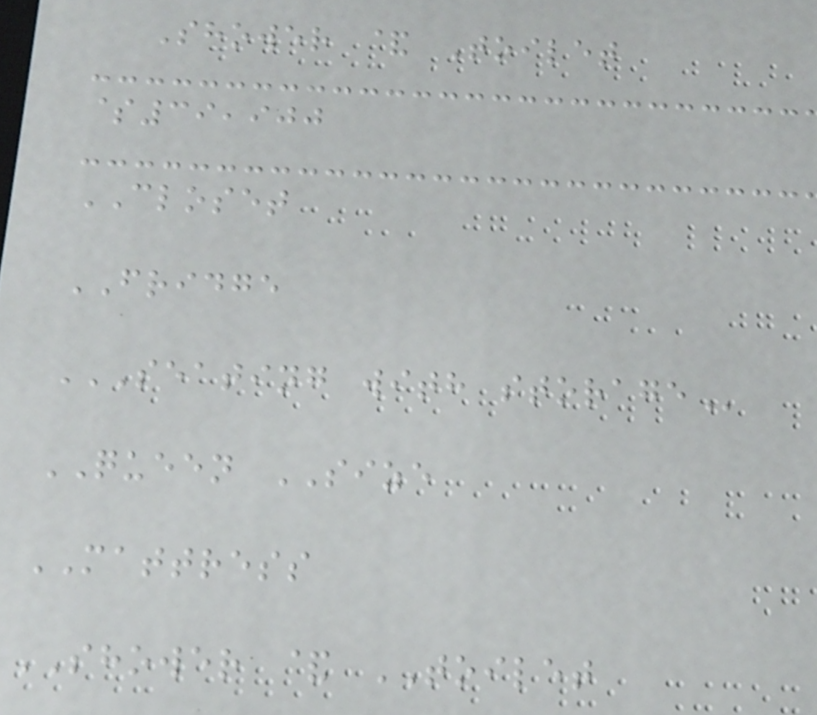Shower & Toilet
$39,900
CLOSET
FRIDGE
SEATING WITH STORAGE
QUEEN SIZE
MATTRESS
SHOWER & TOILET
